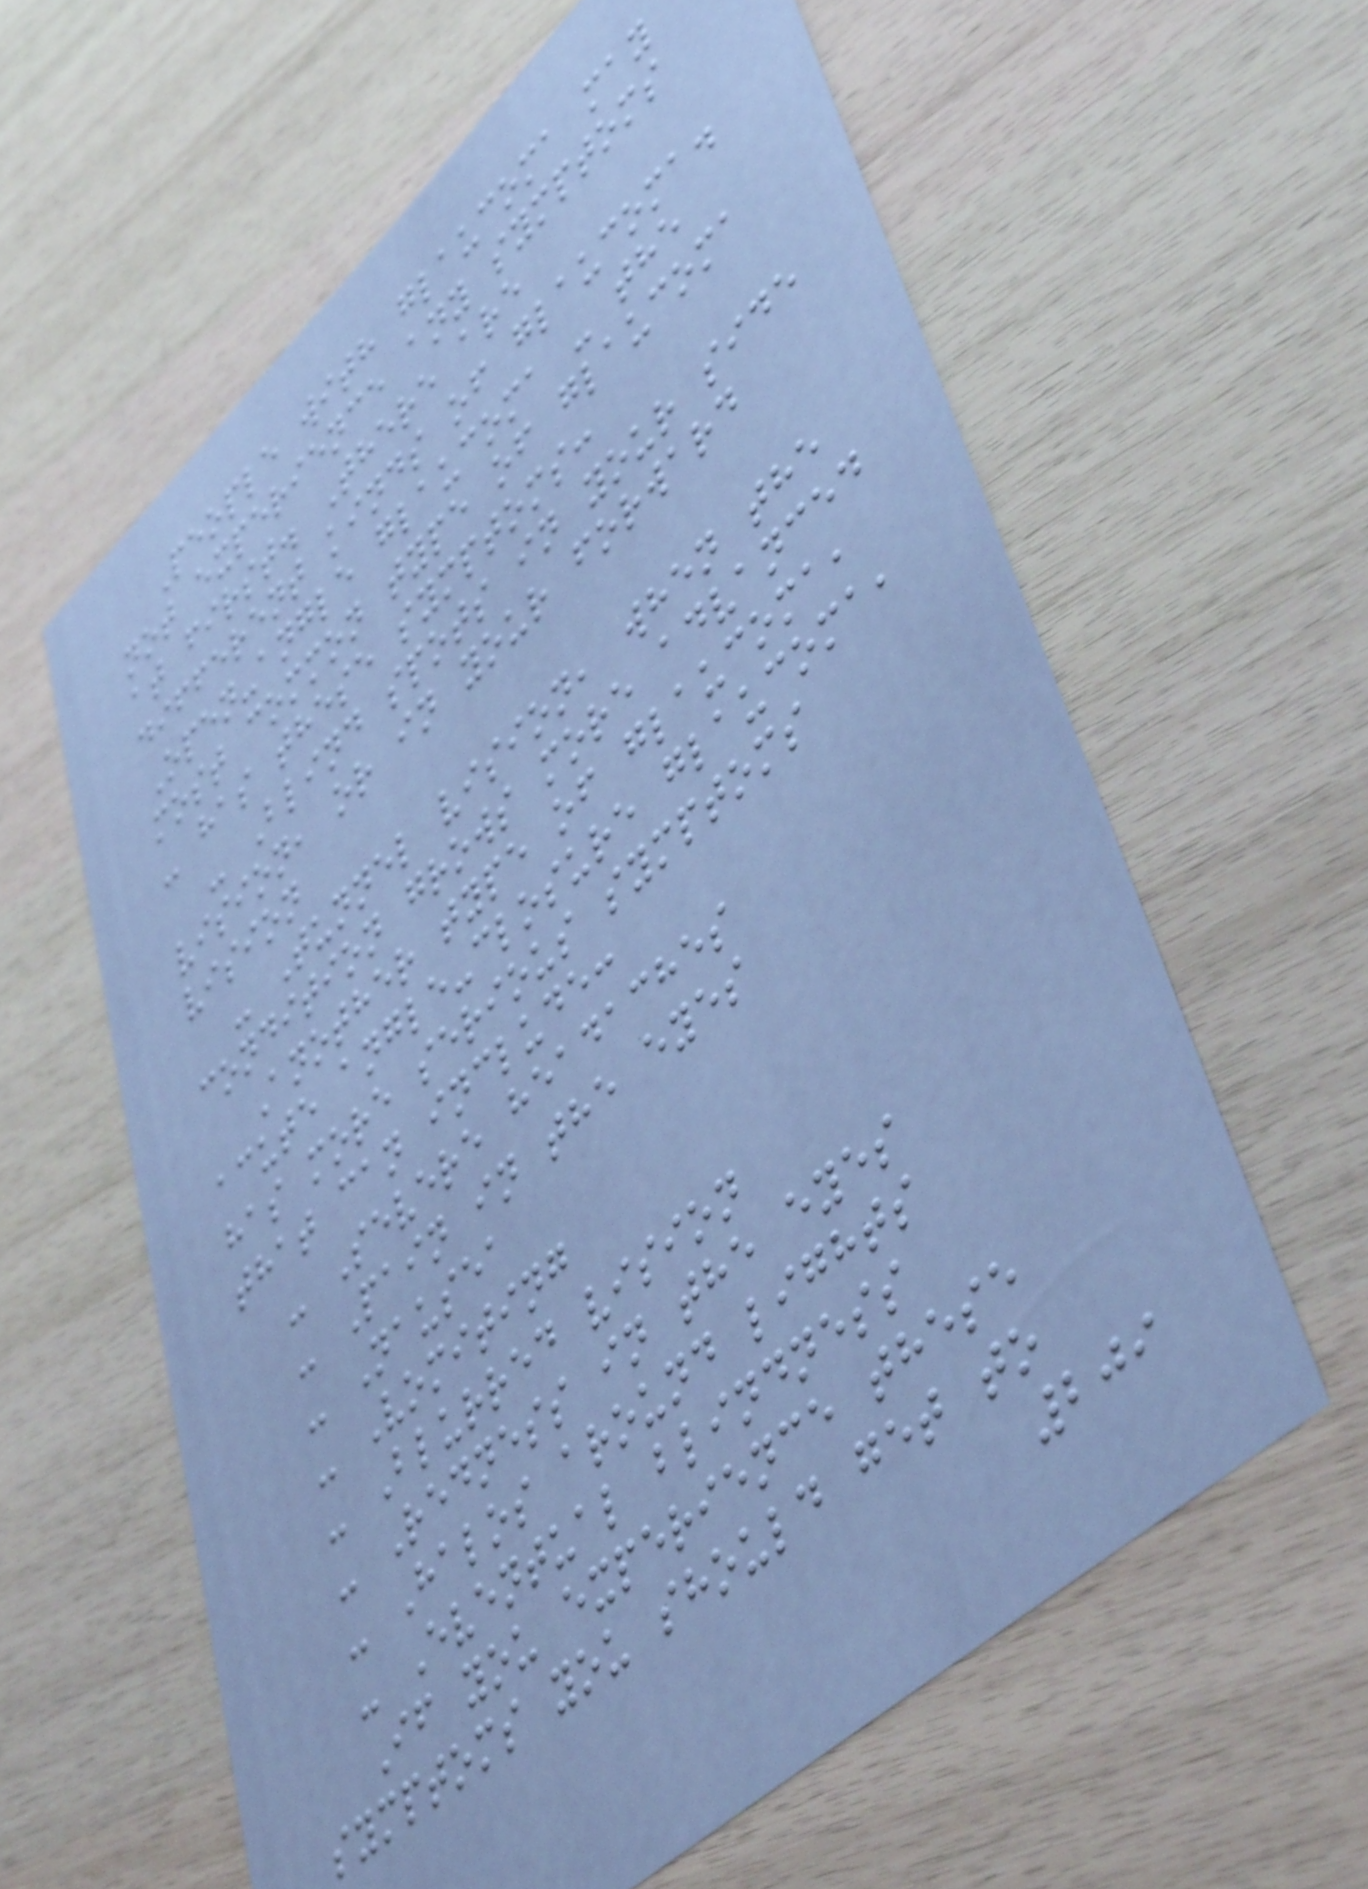People with glaucoma may
not experience any symptoms
at first. There are
different kinds of glaucoma.
Open-angle glaucoma - the
most common type of glaucoma
- has these symptoms:
- Blind spots in your side
vision, or in your forward
vision
- Tunnel vision, when the
condition grows more advanced
Another type of glaucoma,
acute angle-closure glaucoma,
has more serious symptoms
that can include:
- Severe headaches
- Pain in the eyes
- Nausea
- Vomiting
- Blurred vision
- Redness in the eyes
- Halos around lights
- Eventual blindness
If you experience these
symptoms you should get to
209
